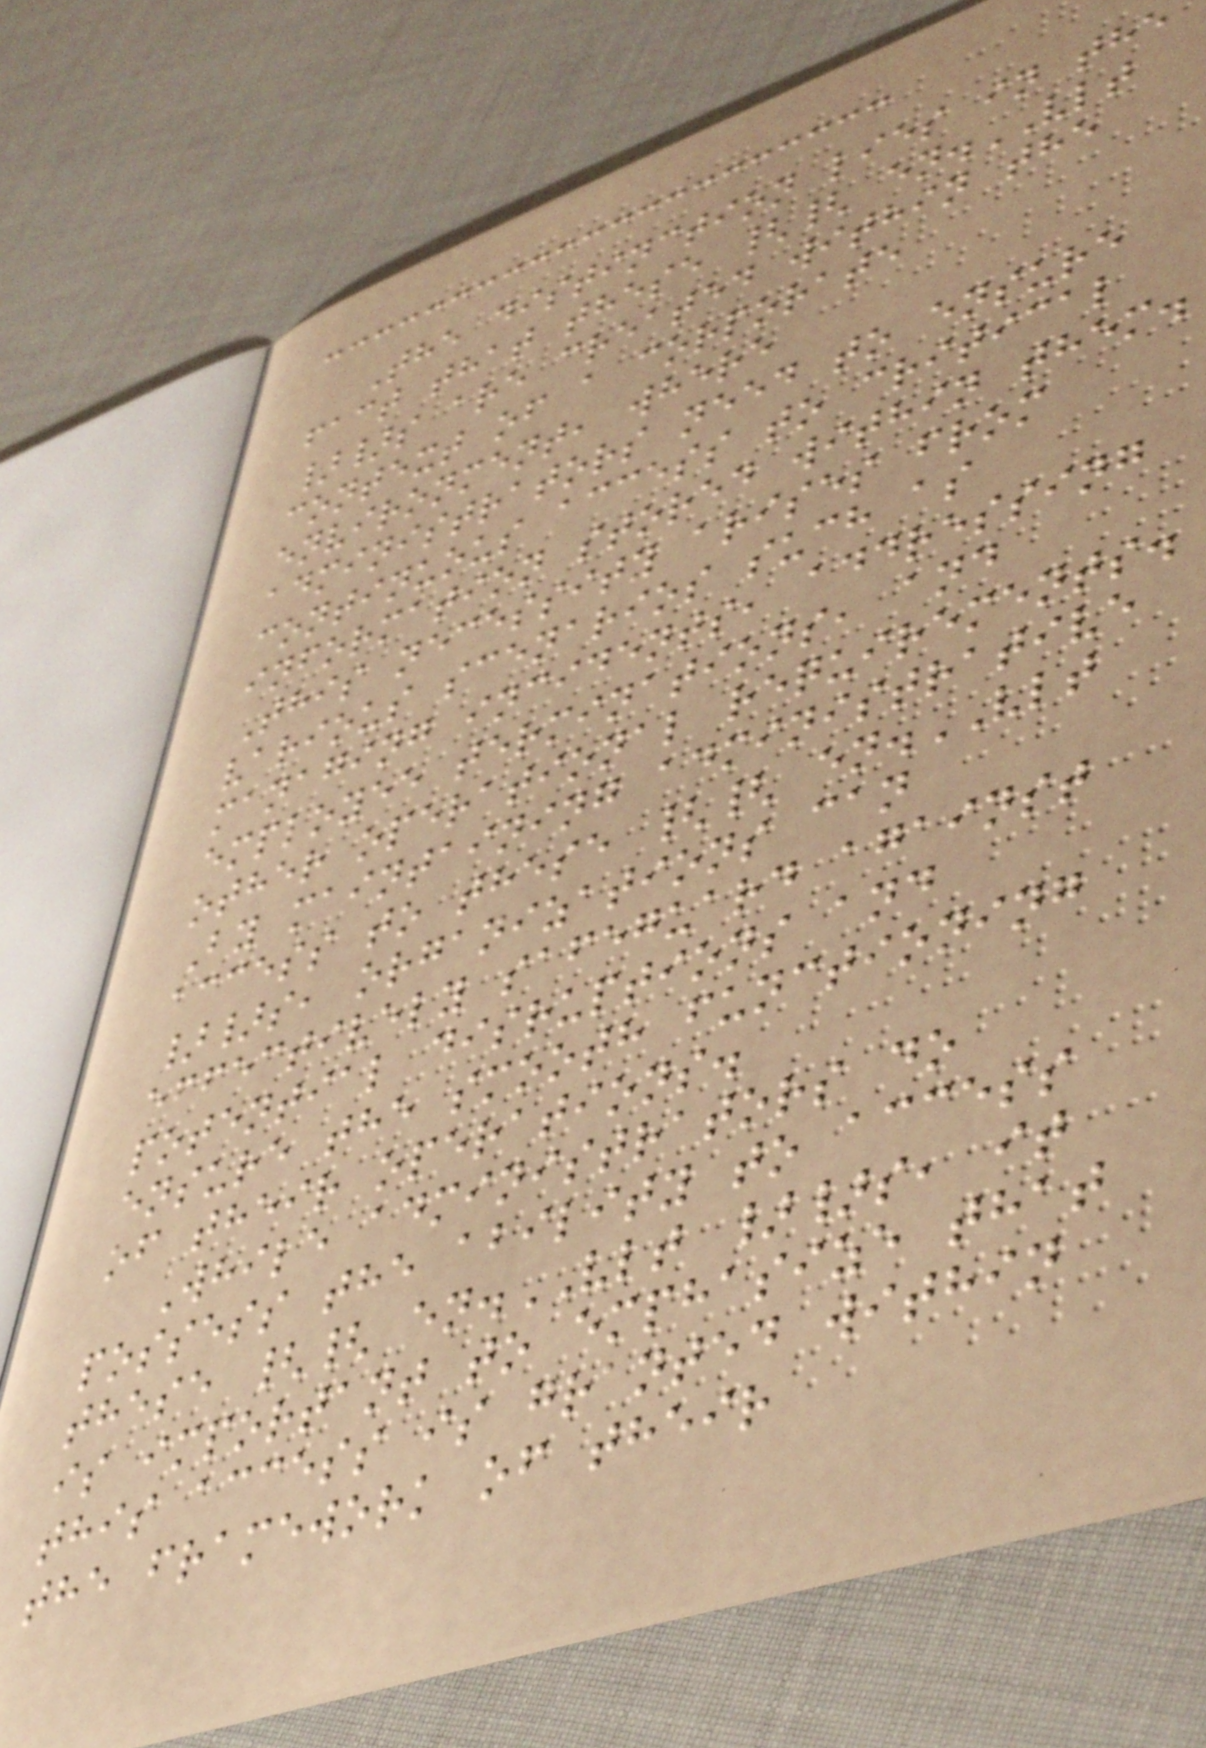The distinction lies in the
fact that these {{ en.VLT
}}s are created within the
context of a corporate
environment, where
administrators need to ensure
continuous access to critical
information stored within them.
This necessity arises from
various scenarios such as
managing incidents, addressing
employee terminations, and
other operational requirements.
By maintaining administrative
access to these {{ en.VLT
}}s, organizations can
effectively safeguard against
potential disruptions and
ensure the smooth functioning
of their operations.
While administrators do
possess the ability to access
these {{ en.VLT }}s, it
is important to emphasize that
this access is granted within
the framework of their
